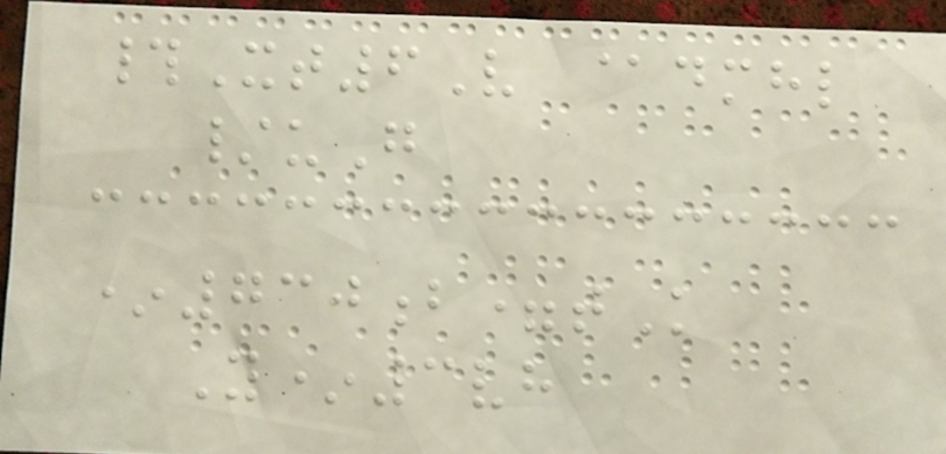#Xt6V @dmhl
/uG
*730b=tK
Y*3vh
